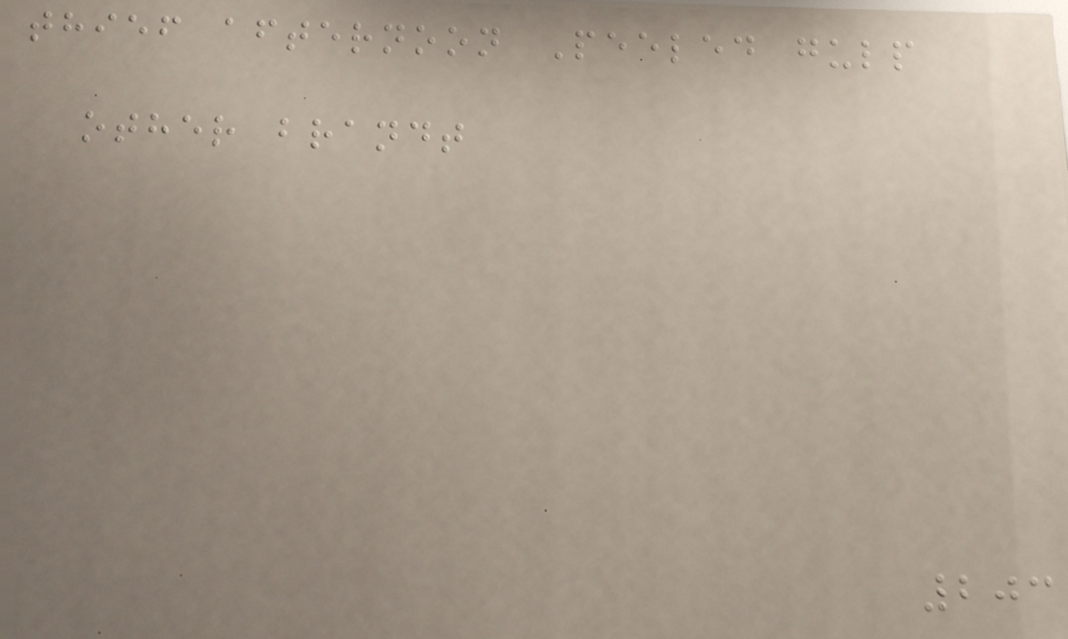thief afternoon Peeled gulp
other brandt
203
